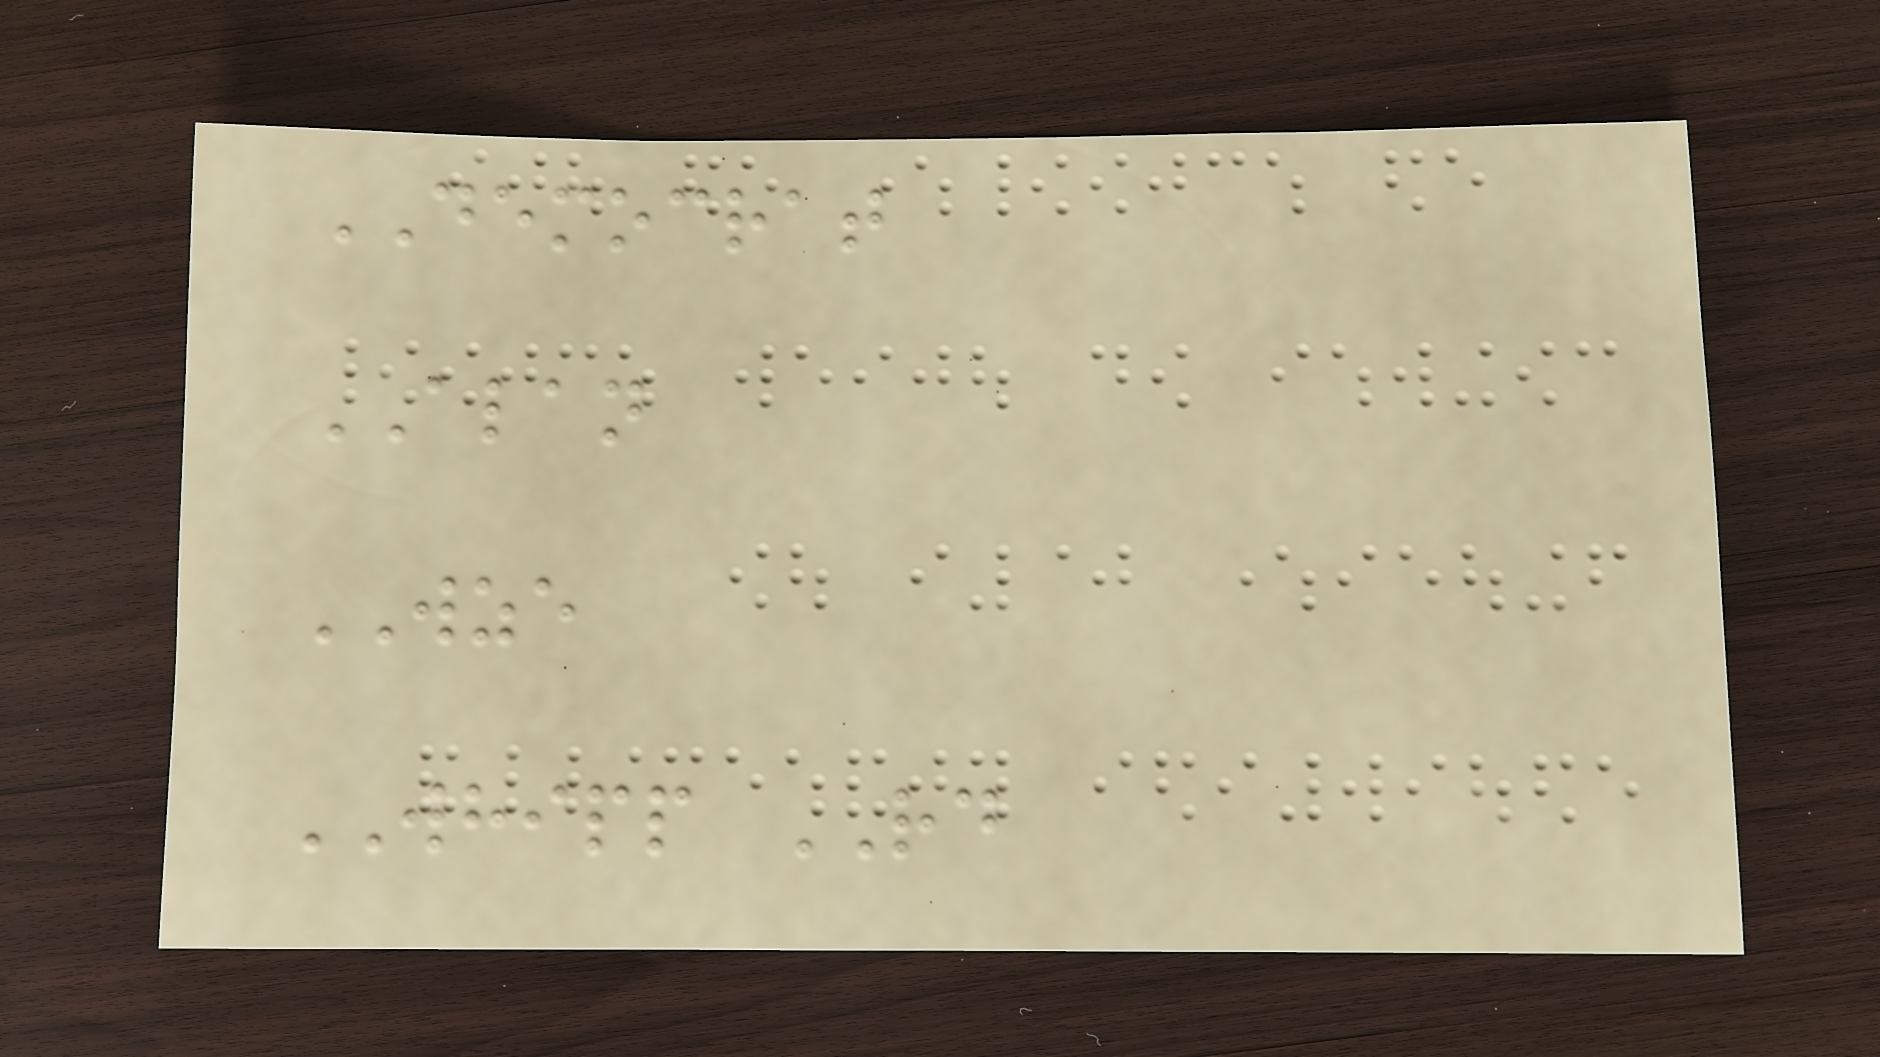DEMOCRAT
ALAN
WZE
WHIPP RD
